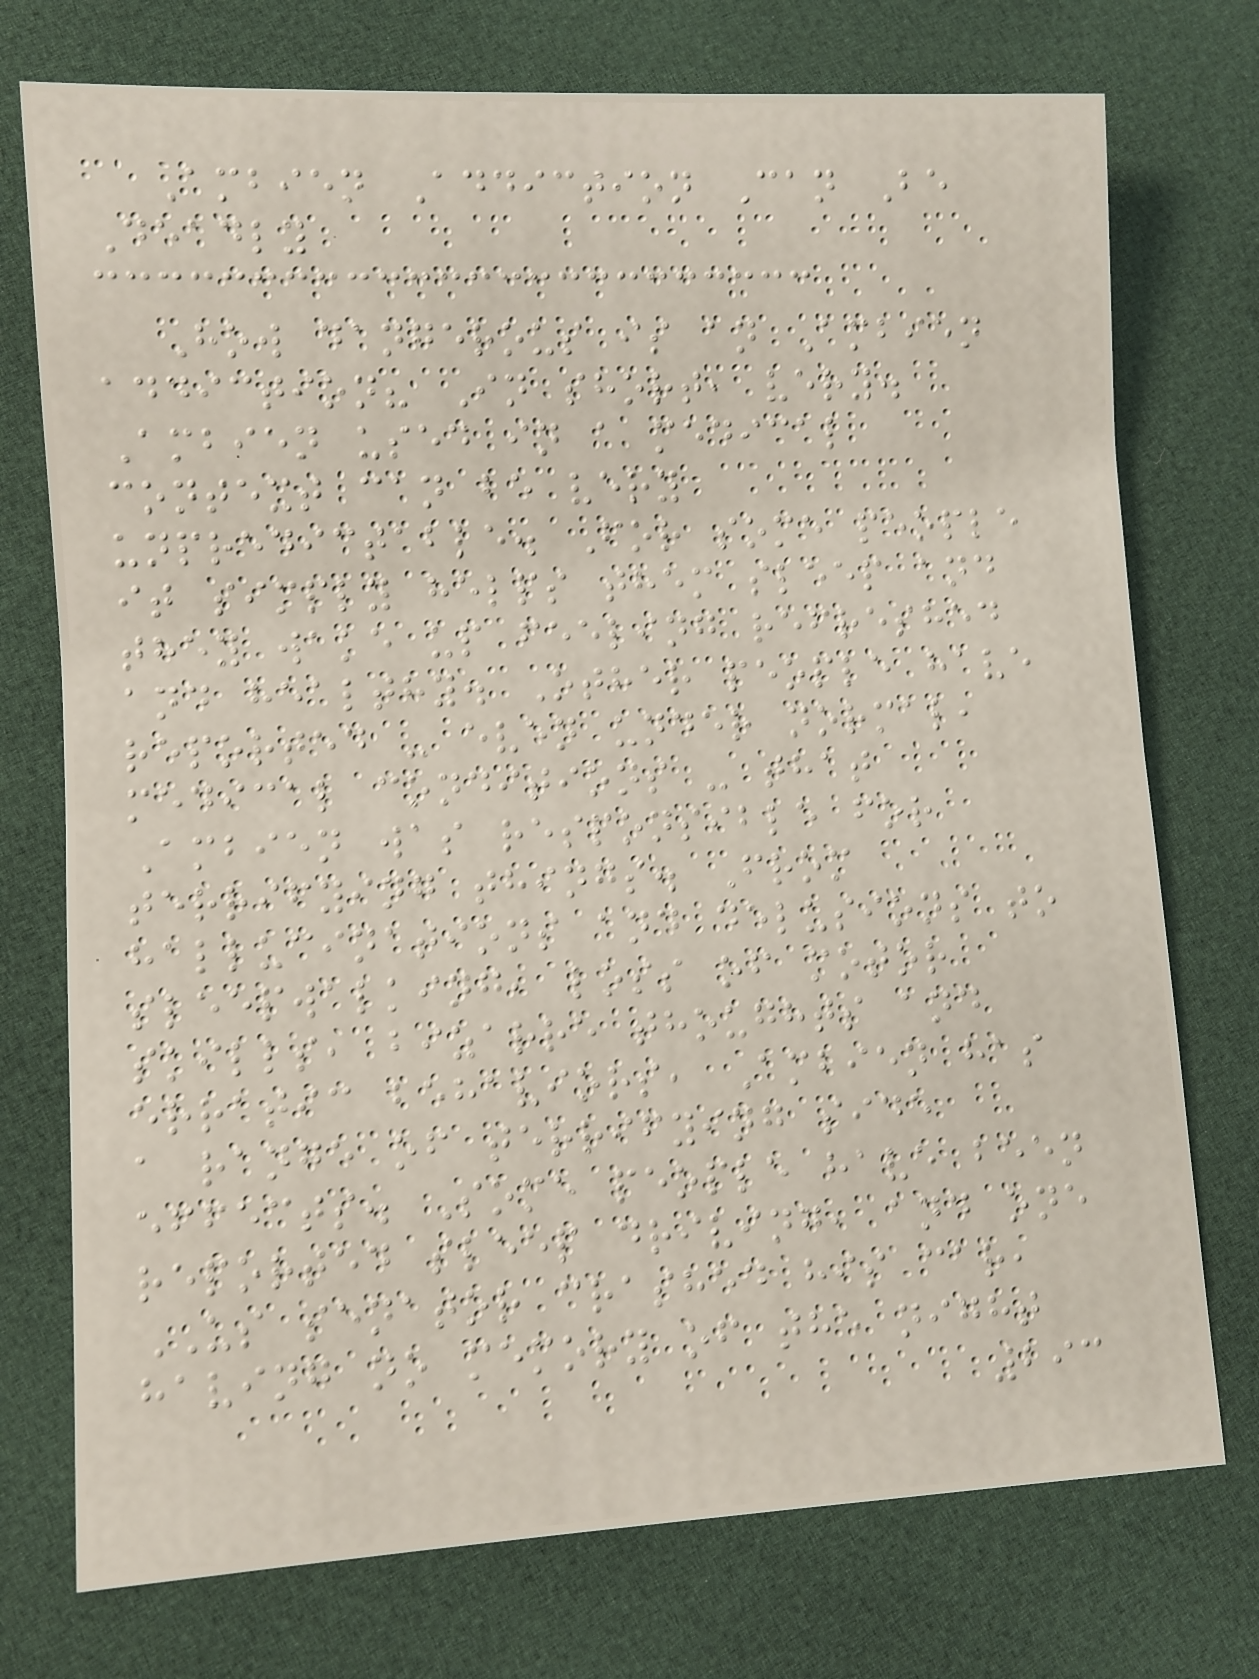Ambien Addiction Can Be
Deadly
How dangerous is an Ambien
addiction? In short, very.
Ambien used in a medical
context can be very
unpredictable. For some people
it simply helps them sleep and
they wake up feeling refreshed
and healthy. Other people have
reported - even under normal,
medical conditions - that
Ambien was responsible for
terrifying things. From
hallucinations and delusions to
sleepwalking, loss of motor
skills, bizarre thoughts and
erratic behaviors, Ambien has
a range of terrifying side
effects. Some people have been
reported sleep driving, and one
US senator crashed his car,
having no memory of the night
293
